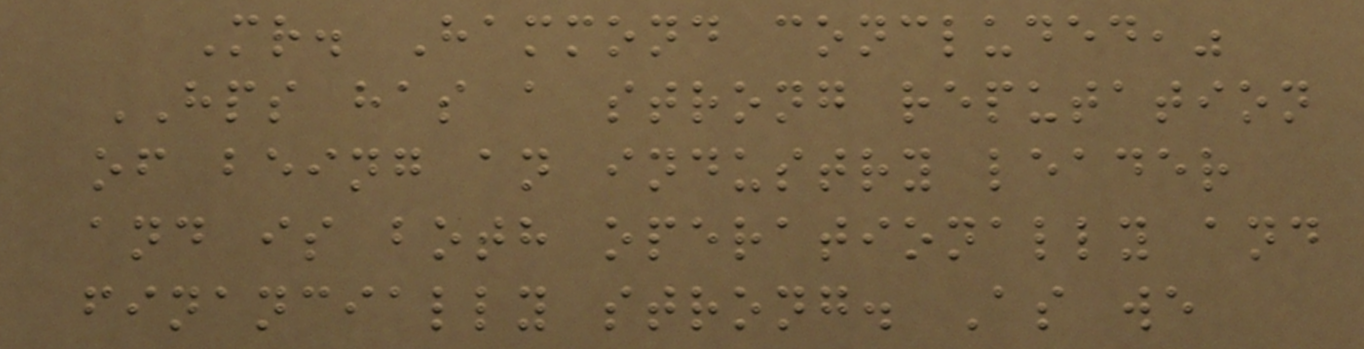Mr. Hammond concluded,"
HPS has a strong reputation
of being an industry leader
and is both operationally and
financially strong. As we
